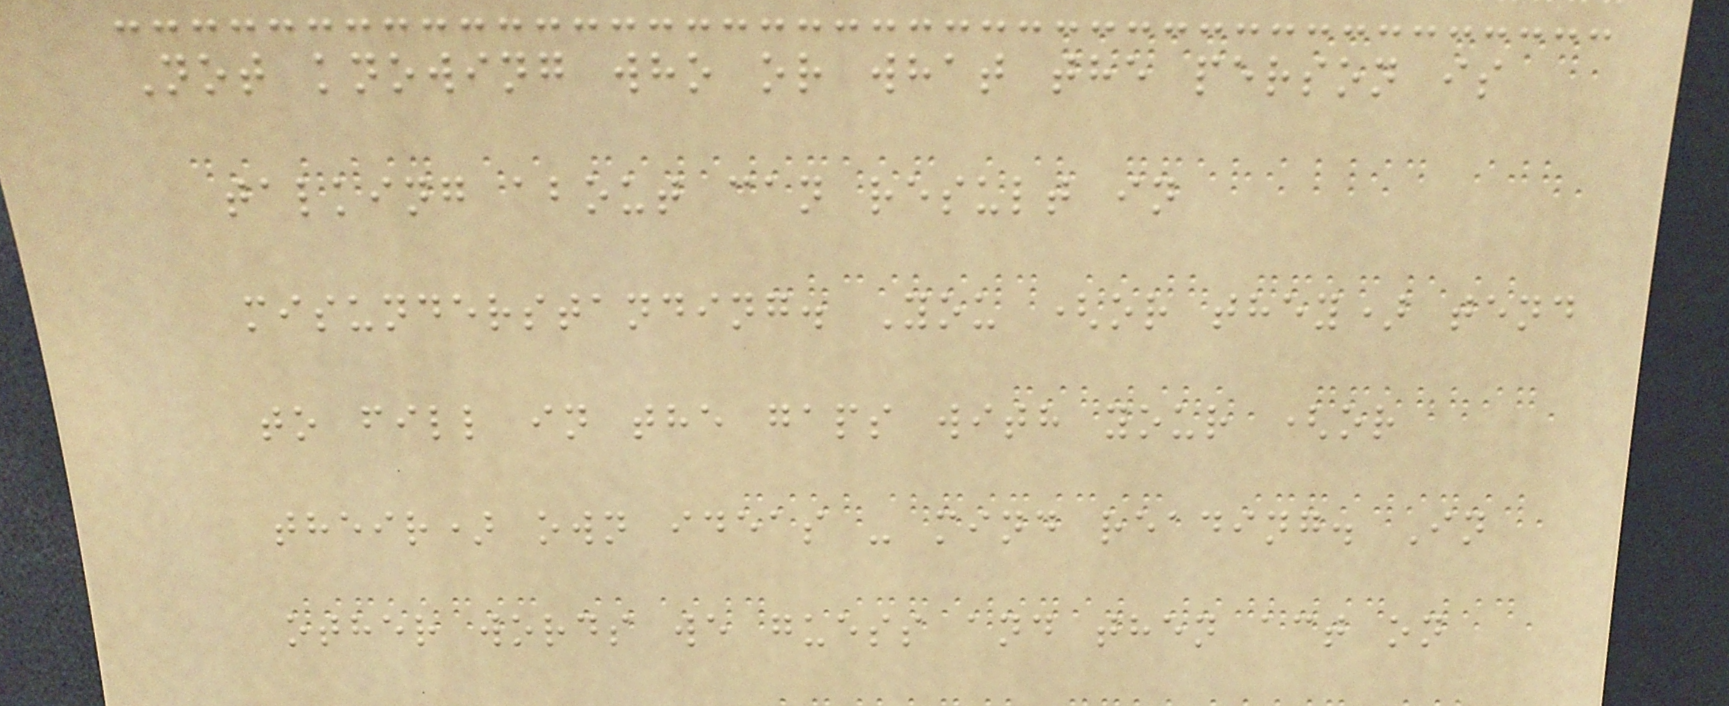Not knowing who or what the person is
talking about can result in
misunderstanding. You (or they) tend
to fill in the gaps with your (or
their) own ideas - mind reading. In
other words we guess and then act on
